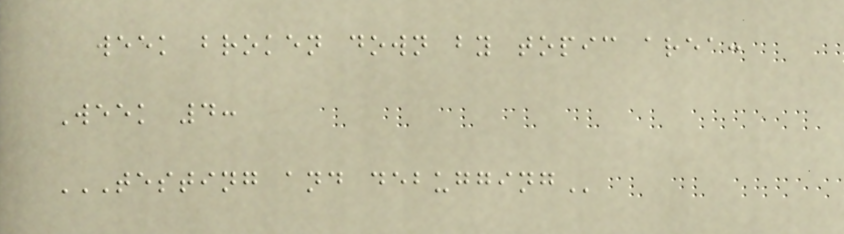week broken down by topic area:
Week 4:
TESTING AND DEBUGGING
